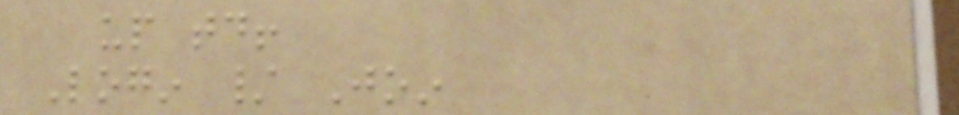up today!
Login / Join
